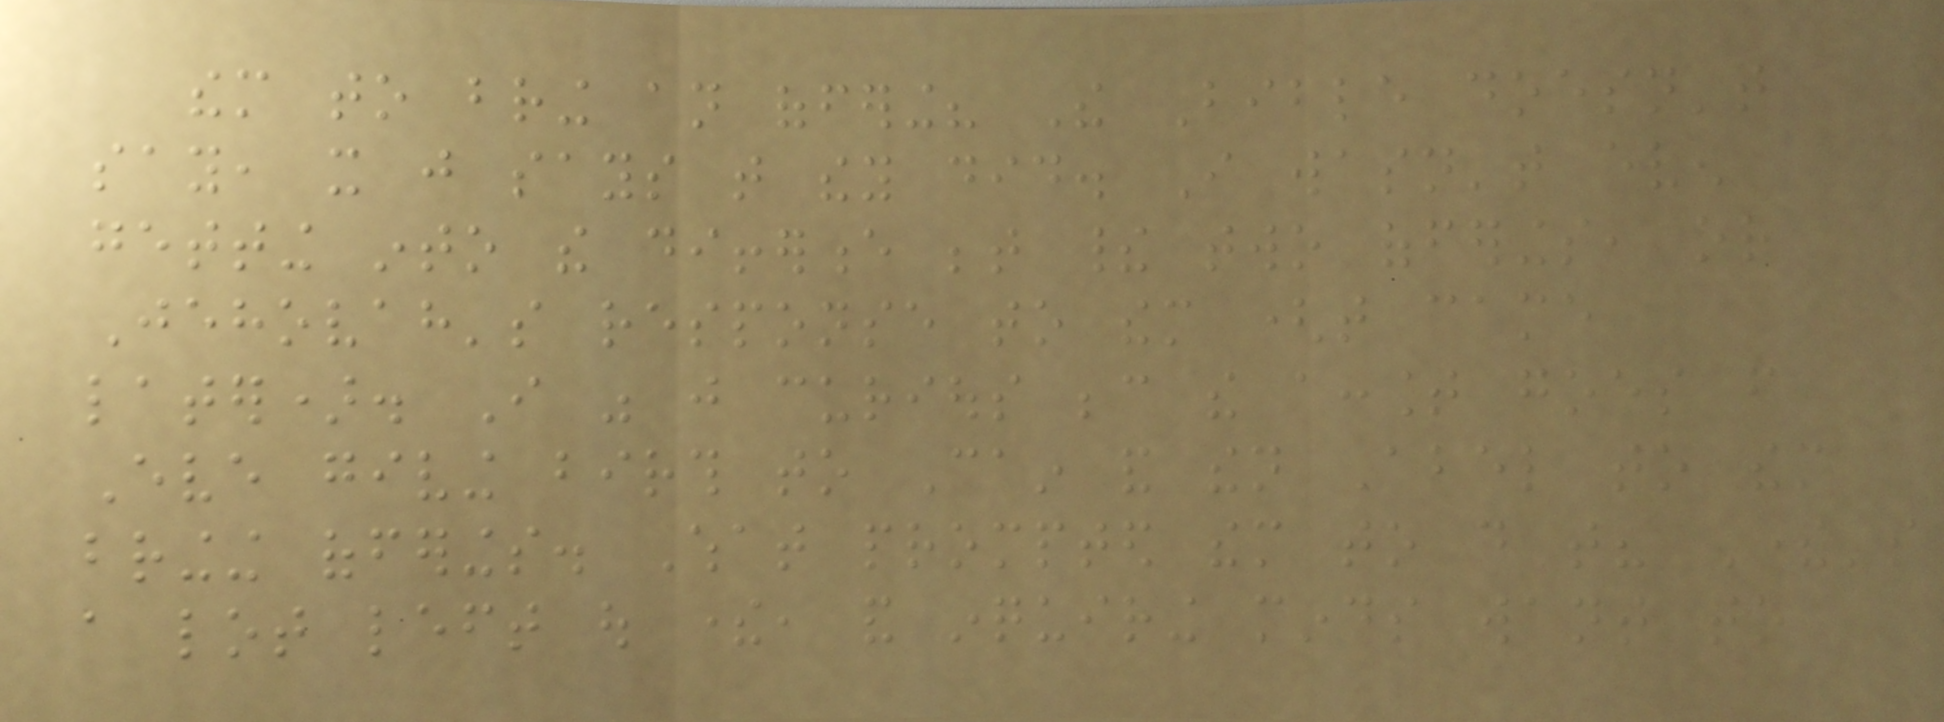them to bring an offering? The Bible doesn't
say, it just says that they did. I wasn't even
getting into the difference between their two offerings, or
Jehovah's response to them (that came
later). I was just curious because the account goes from
Eve giving birth to Cain and then Abel to them
bringing offerings. What prompted them to do that? There's
a lot left out there, and inquiring minds want to
